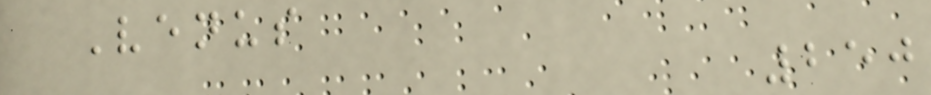Venus
250
